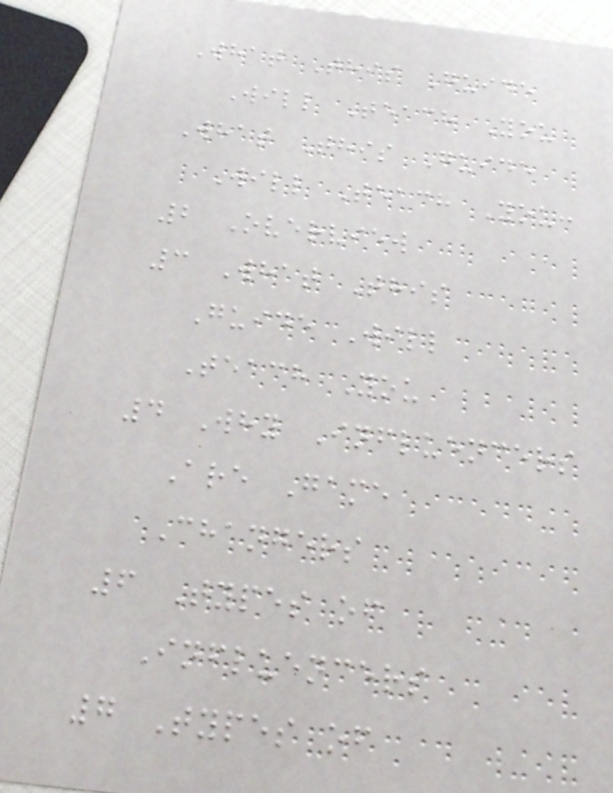What This Guide
Will Teach You
What This Guide
Will Teach You:
2 Overview
3 What This
Guide Will
Teach You
4 Why Influencers
Are Game
Changers
6 Types of
Influencers
7 Types of
